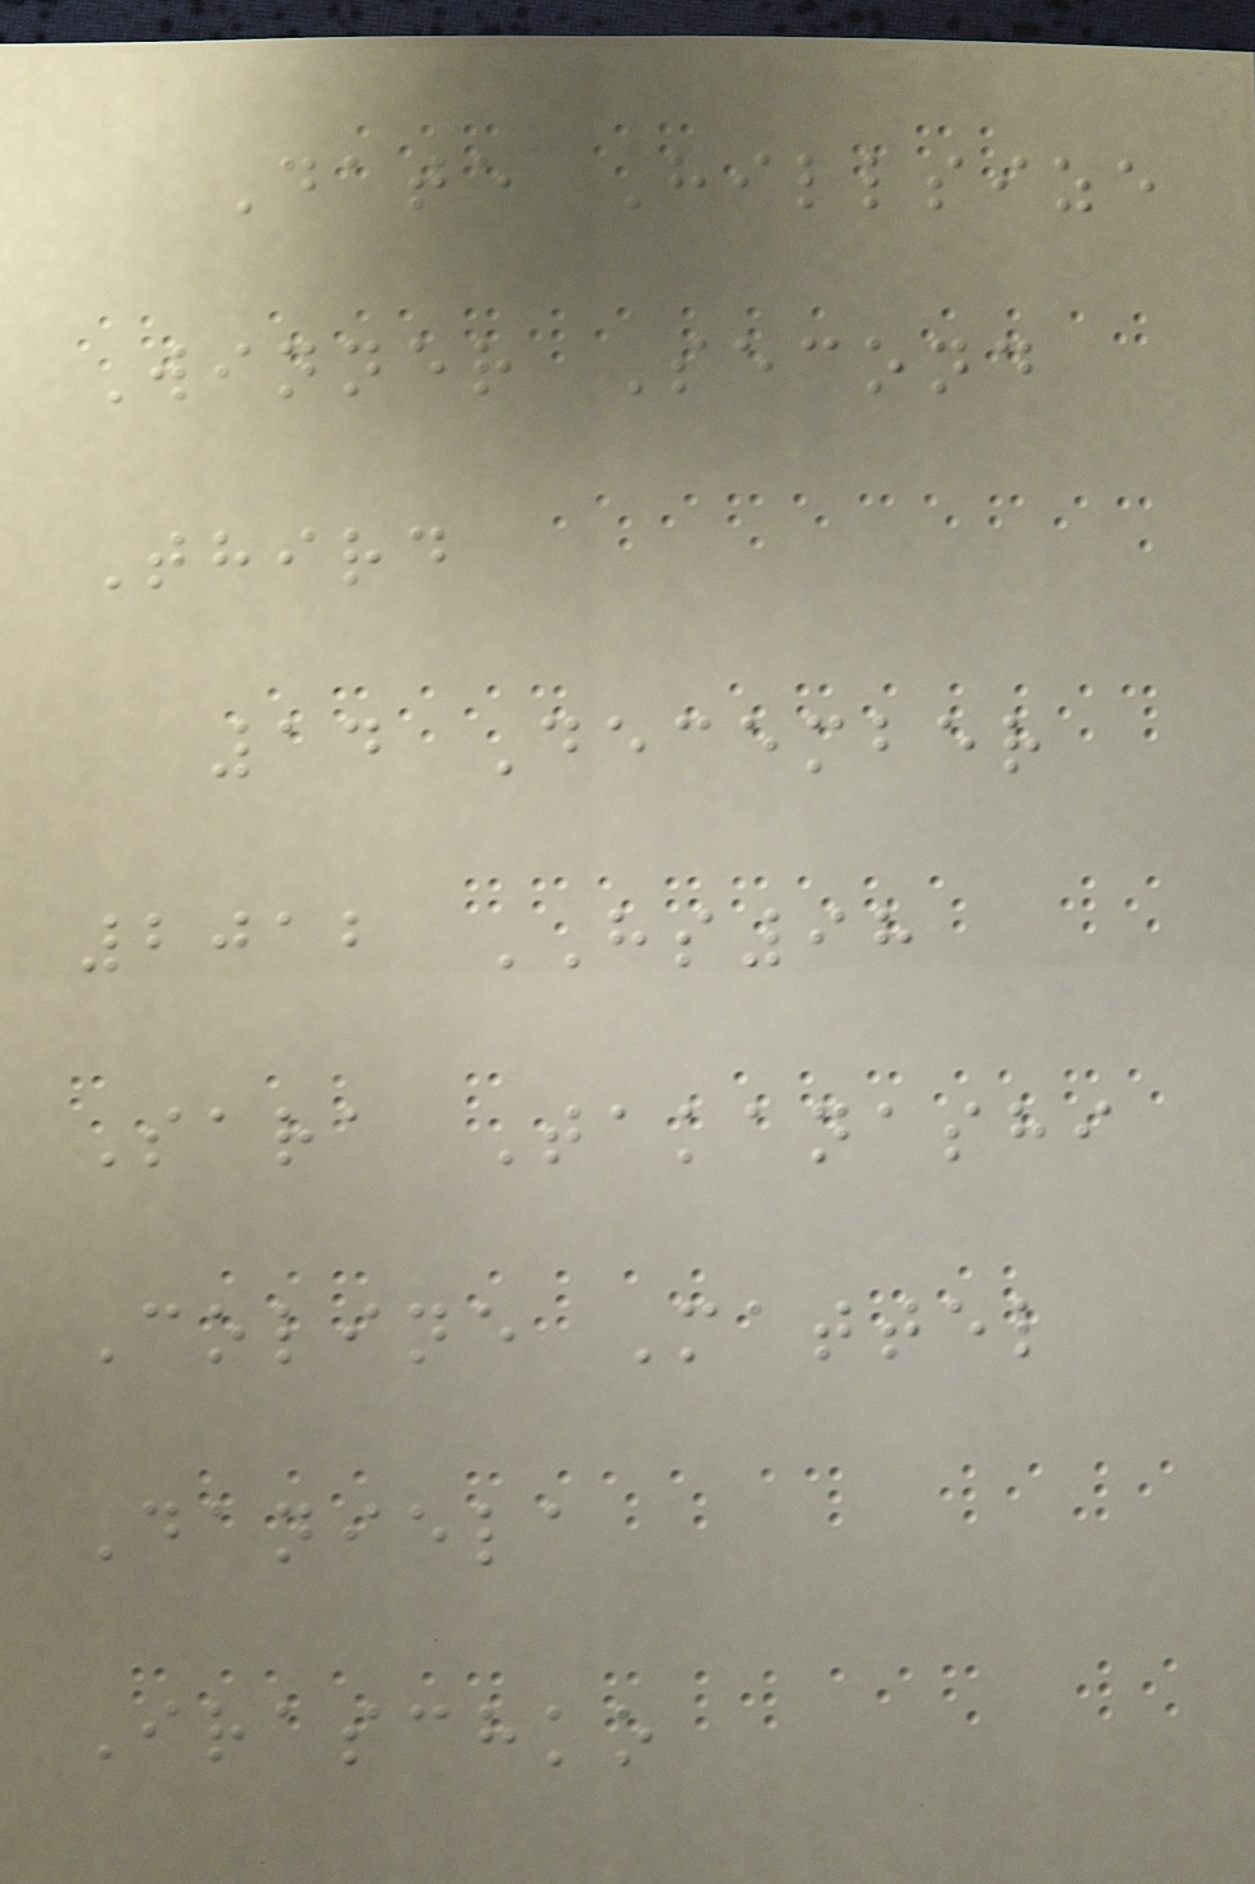Date Hillsize
Winner Second
Third
14 December
2012 HS98
Sara Takanashi
Coline Mattel
Daniela
Iraschko
